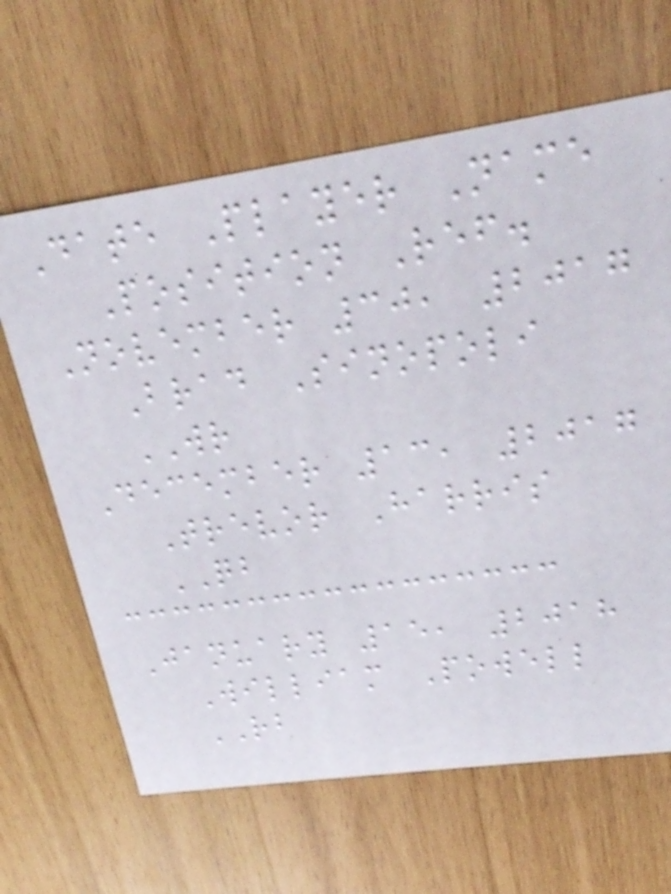Date Player Name
Position Ref.
November 30, 2017
Brad Sinopoli
WR
December 13, 2017
Trevor Harris
QB
January 15, 2018
William Powell
RB
